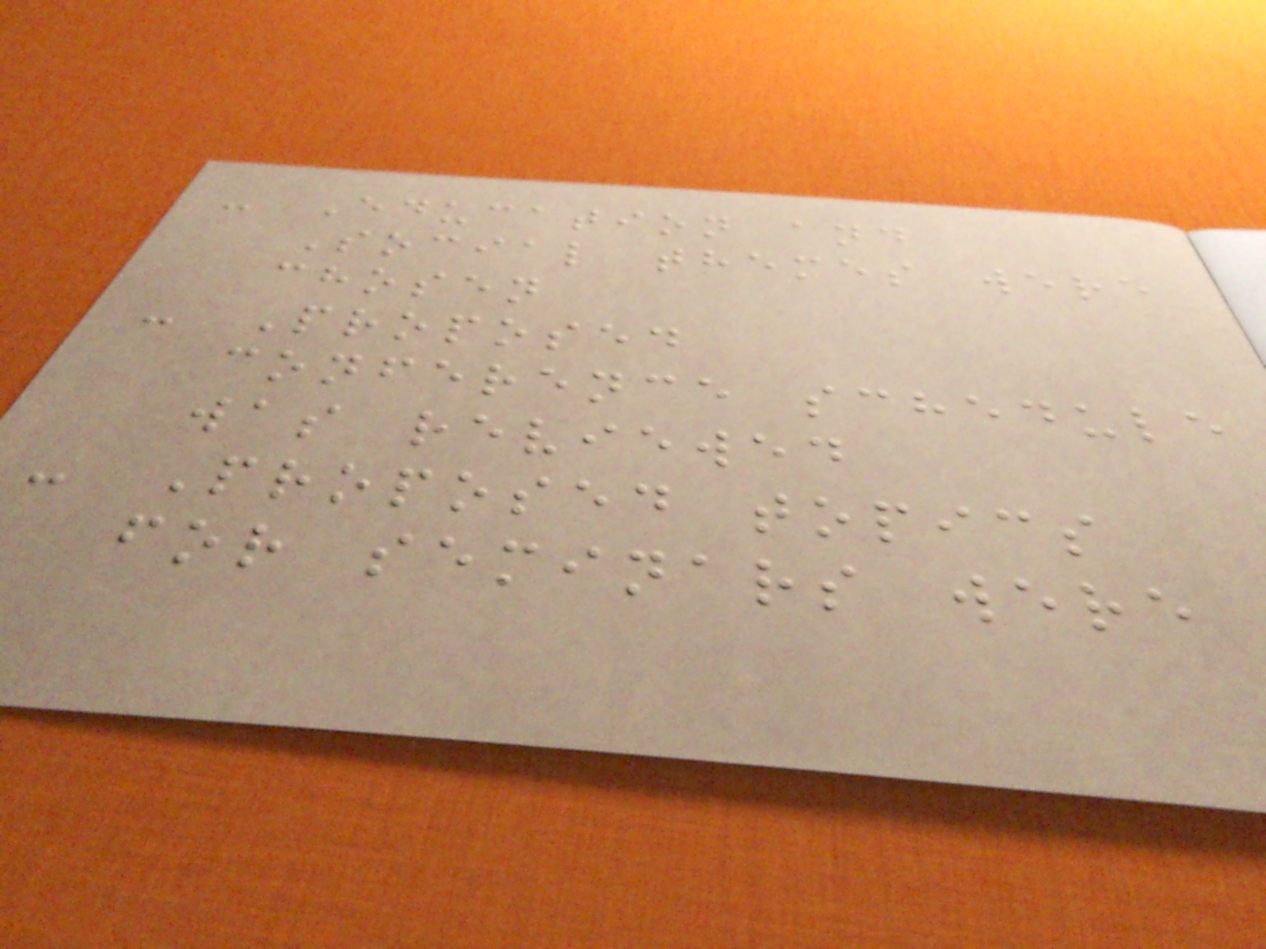- Education and
Social themes were
chosen
- Proposed
conference schedule
was reviewed
- Proposed topics
for seminars were
